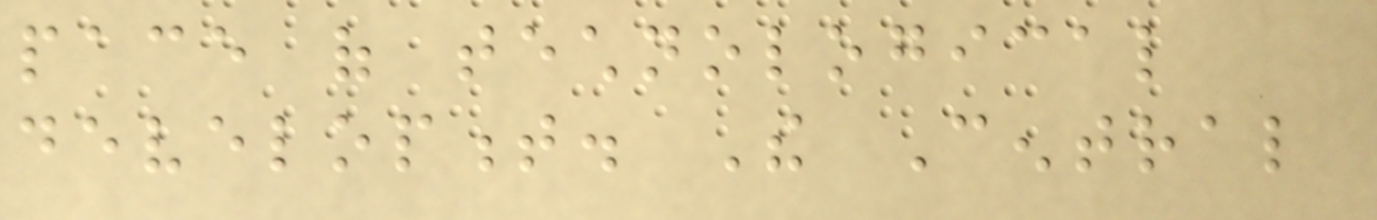pace of technological
development. The Central
